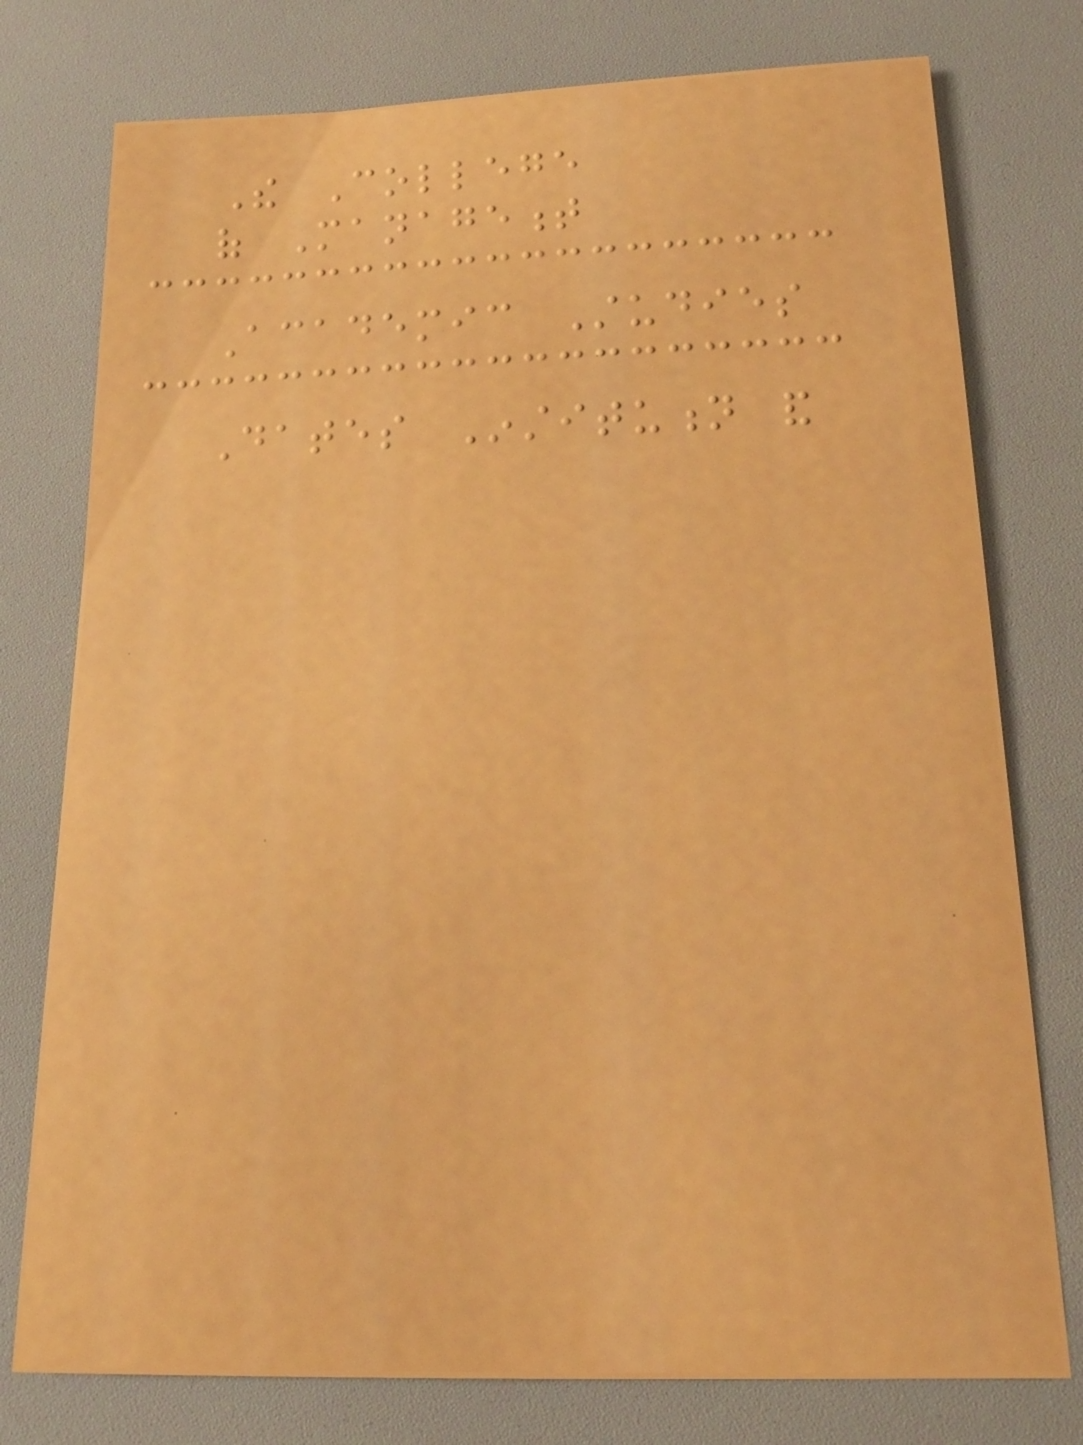The College
of Management
Academic Studies
Dates Institution and
